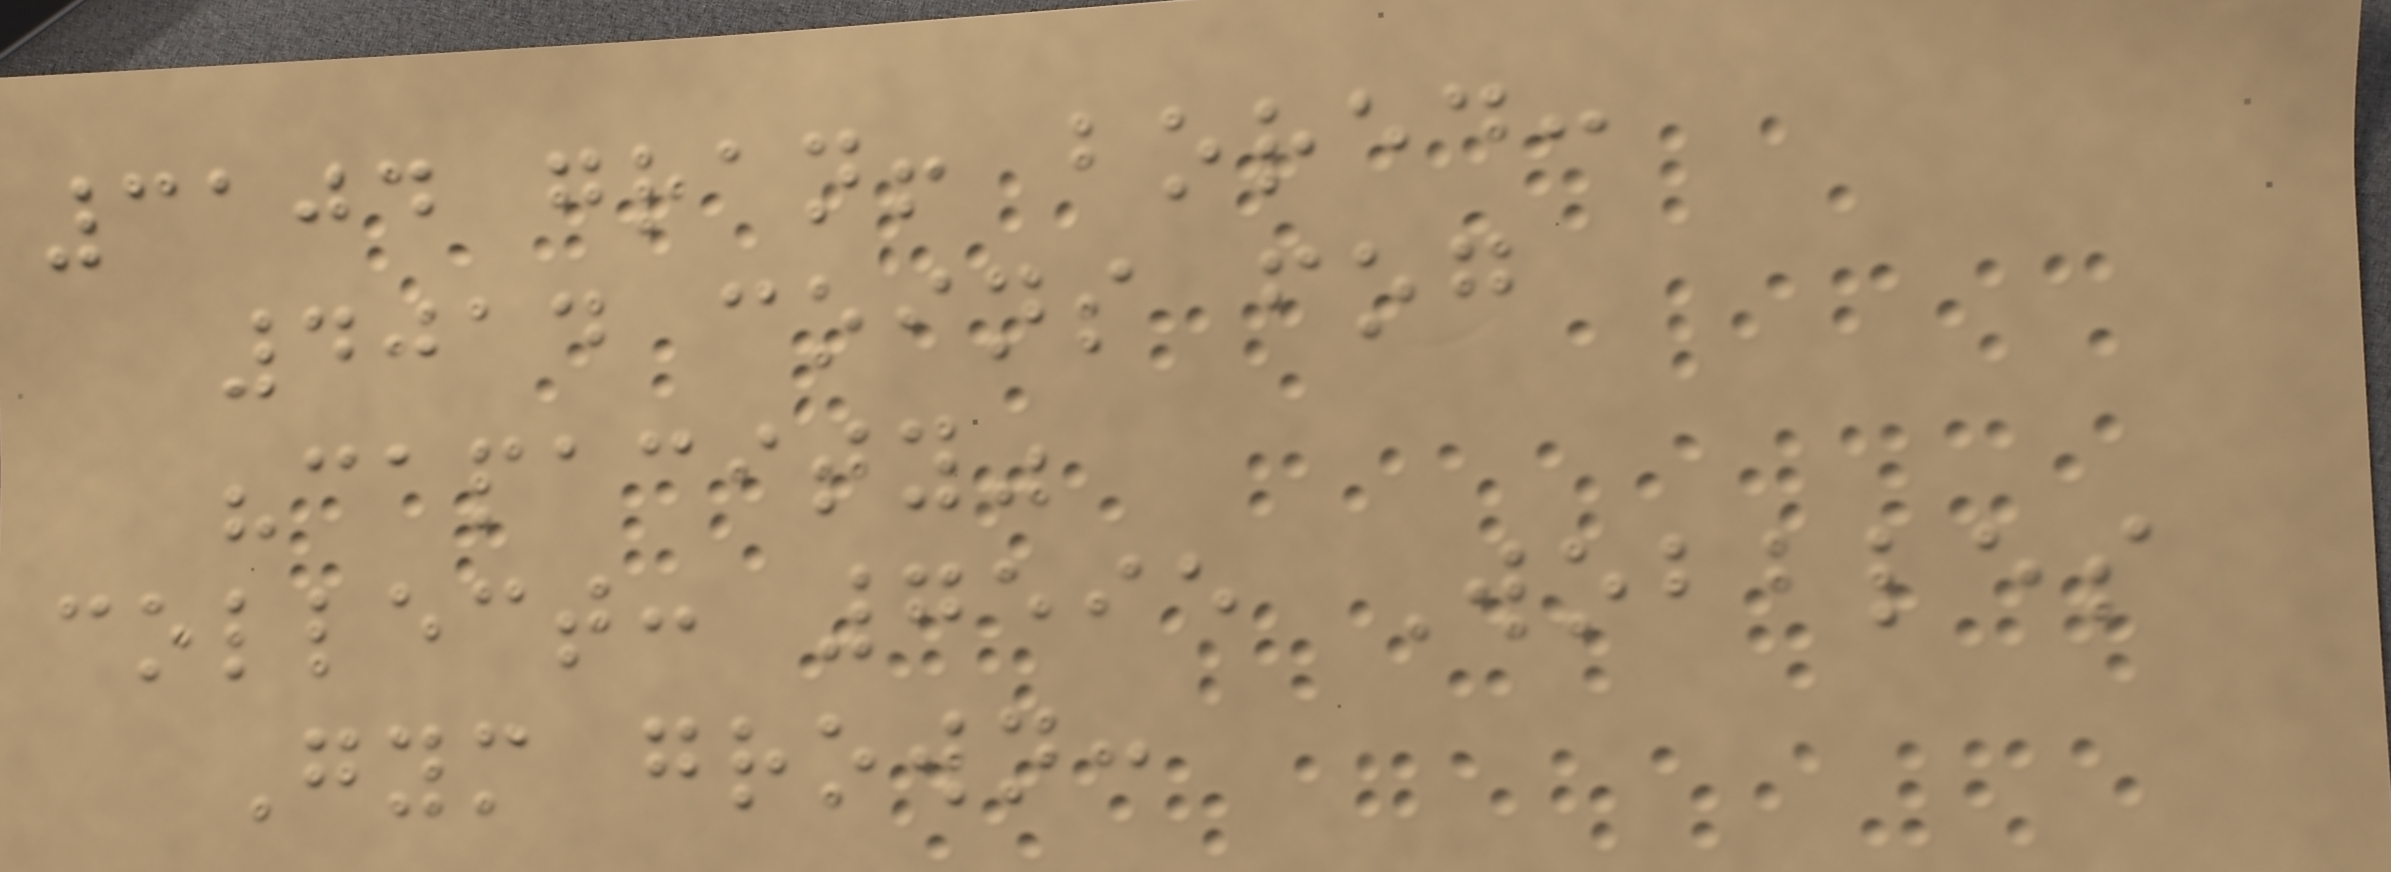3104 gran! bored:
4014 coins fog
"capacity"
collect: 7595 Wobbles
Gym grown:
